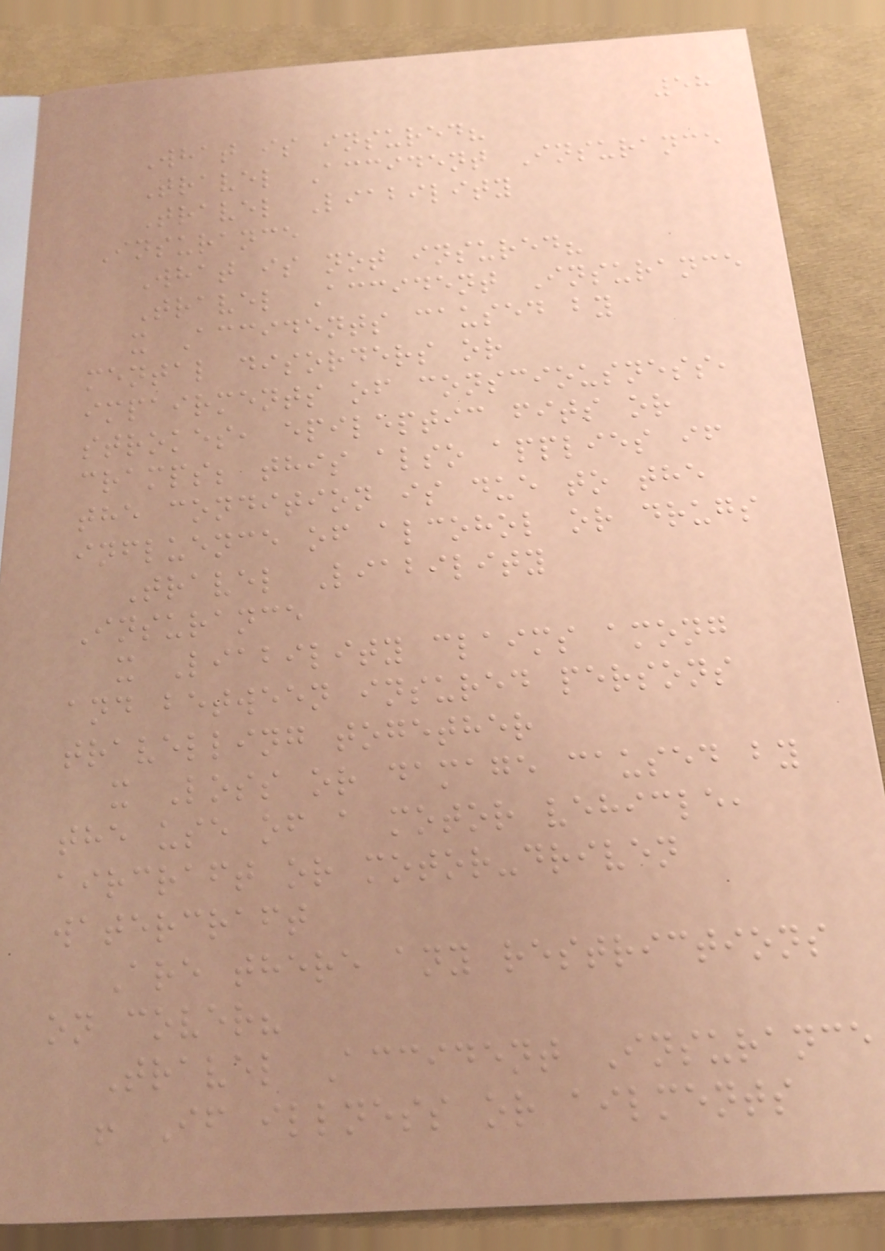58
What is insured?
Travel Accident Insurance
Travel Liability
Insurance
What is not insured?
Travel Accident Insurance
x Accidents caused by
mental disorders or
impairments of consciousness,
strokes, epileptic fits or
cramps; this also applies if
the condition is due to the
influence of alcohol or drugs
Travel Liability
Insurance
x Liability claims among
and between insured persons
travelling together
x Loss or damage caused by
the use of a motor vehicle,
aircraft or motor-driven
watercraft
Are there any restrictions
on cover?
Travel Accident Insurance
! If illness or ailments
